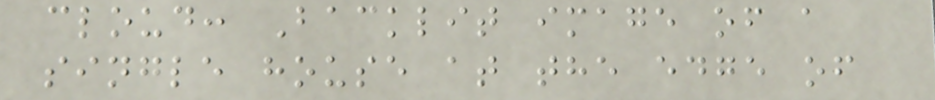cloud: Backlit image of a
single house at the edge of
